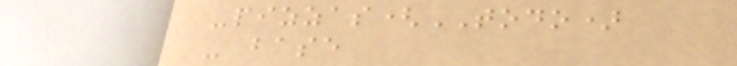-pizzas(TODO)
- base
